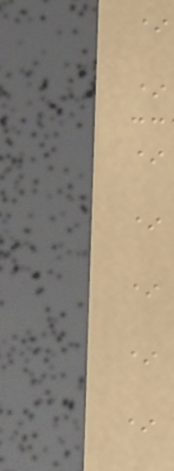*
*
*
*
*
*
*
